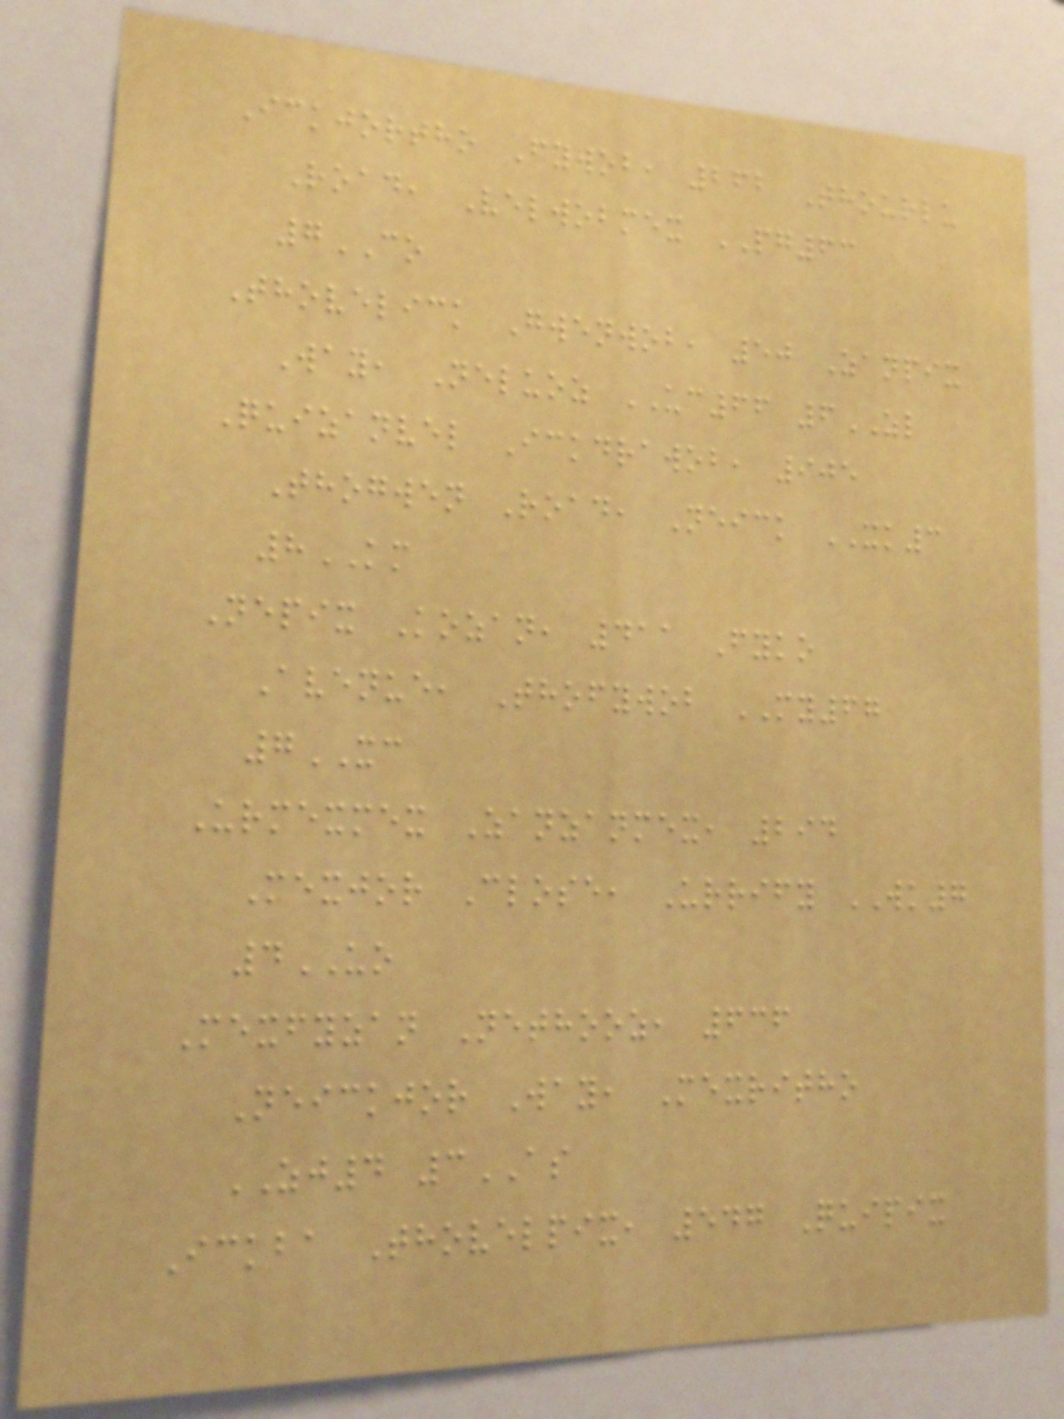Ickjortho Fywob, 262 Thourlu
Road, Velwobmex PG63
7CO
Thovelick Gwenwob, 50 Zanpix
Way, Neluoz UC66 6ZL
Quizanvel Ickdrawob, 905
Thogwen Road, Neick XK3
8KM
Nepix Kozan, 411 Fyko
Avenue, Thofywob MY67
7XC
Urmexmex Zanzanmex, 294
Mexjor Close, Urrify WK7
4UO
Mexfyzan Nethooz, 636
Neickjor Way, Mexritho
ZJ4 3AS
Ickba Thovelpix, 547 Quipix
